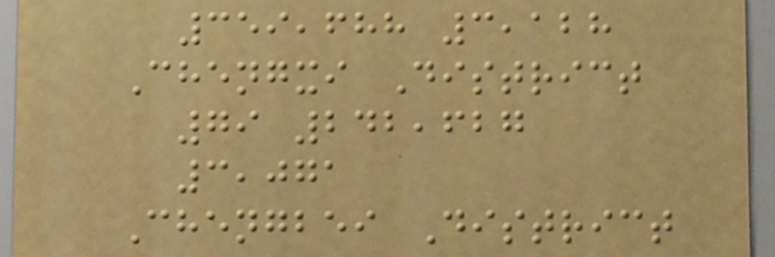359,688 3,128
Chengxi District
79 242,627
3,071
Chengbei District
